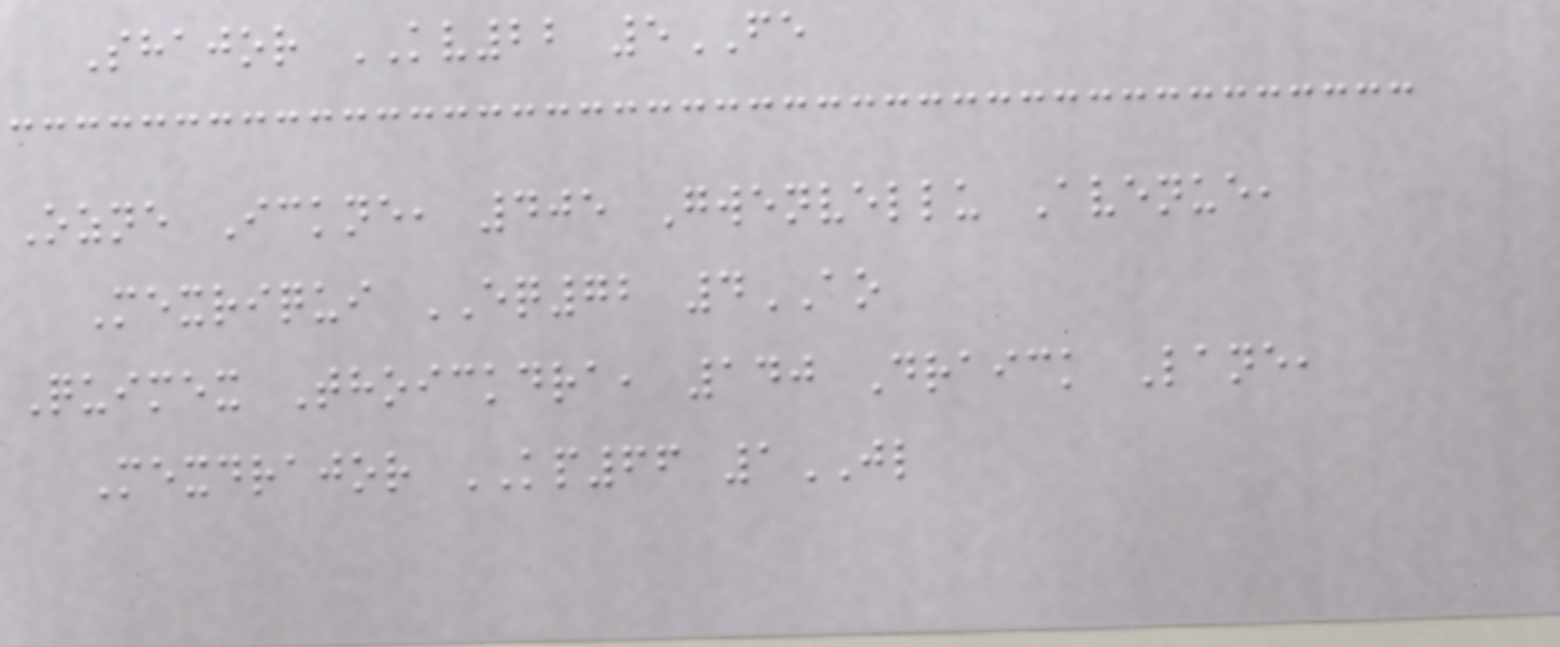Shajor KV22 5FE
Ozne Ickne, 405 Gwenvellu Avenue,
Mexriqui EQ72 4AO
Quimex Thoickdra, 140 Draick Lane,
Mexdrajor KP66 1JL
